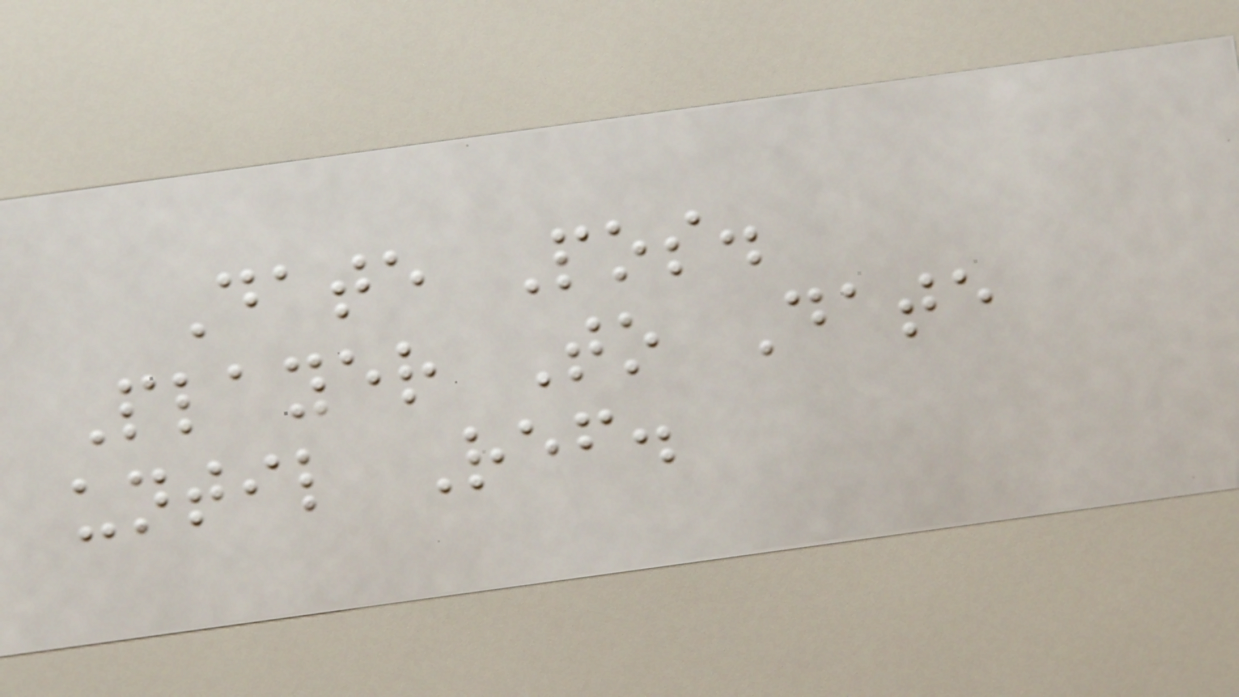Date Pos.
Player To Date
until Ref.
